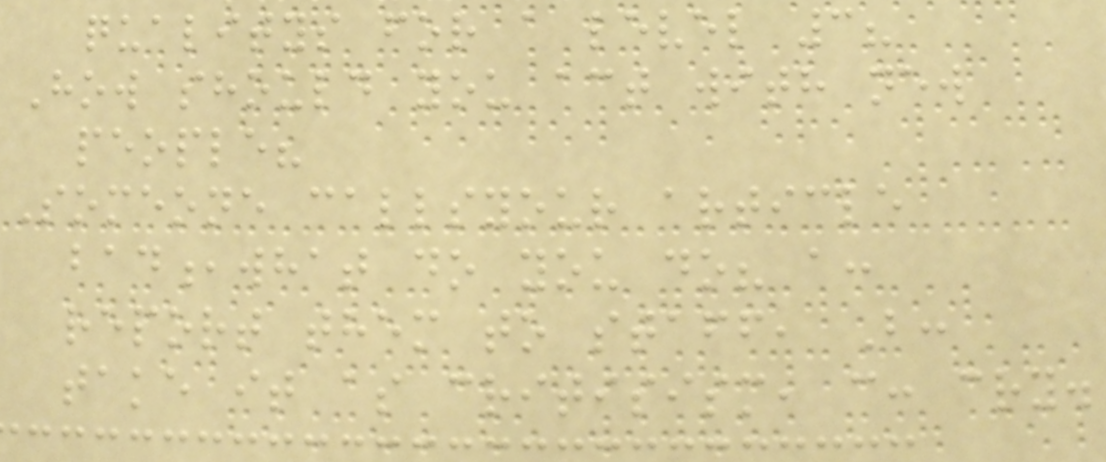qualitys for a level 3?
How should you act with new
people?
Someone callsyour article
bad,what do you do? a:
report them to staff, B:
take it as critisism, c: cry.
